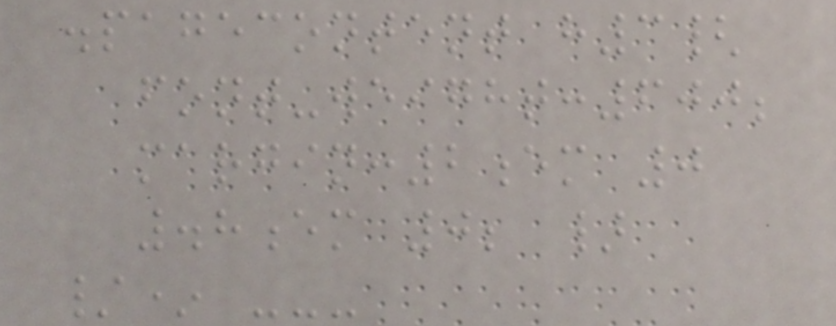.pagecontent h3{
font-weight:600;
margin:2em 0
.8em 0; }
/* ---
